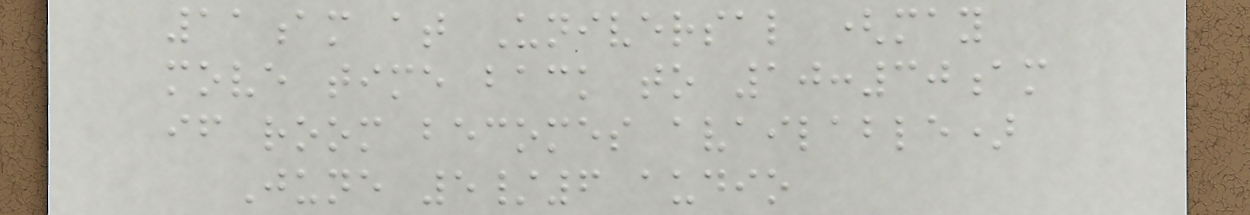11am at Universal (may
move time back to 10:30am
if room becomes available)
June 5/6 audio
